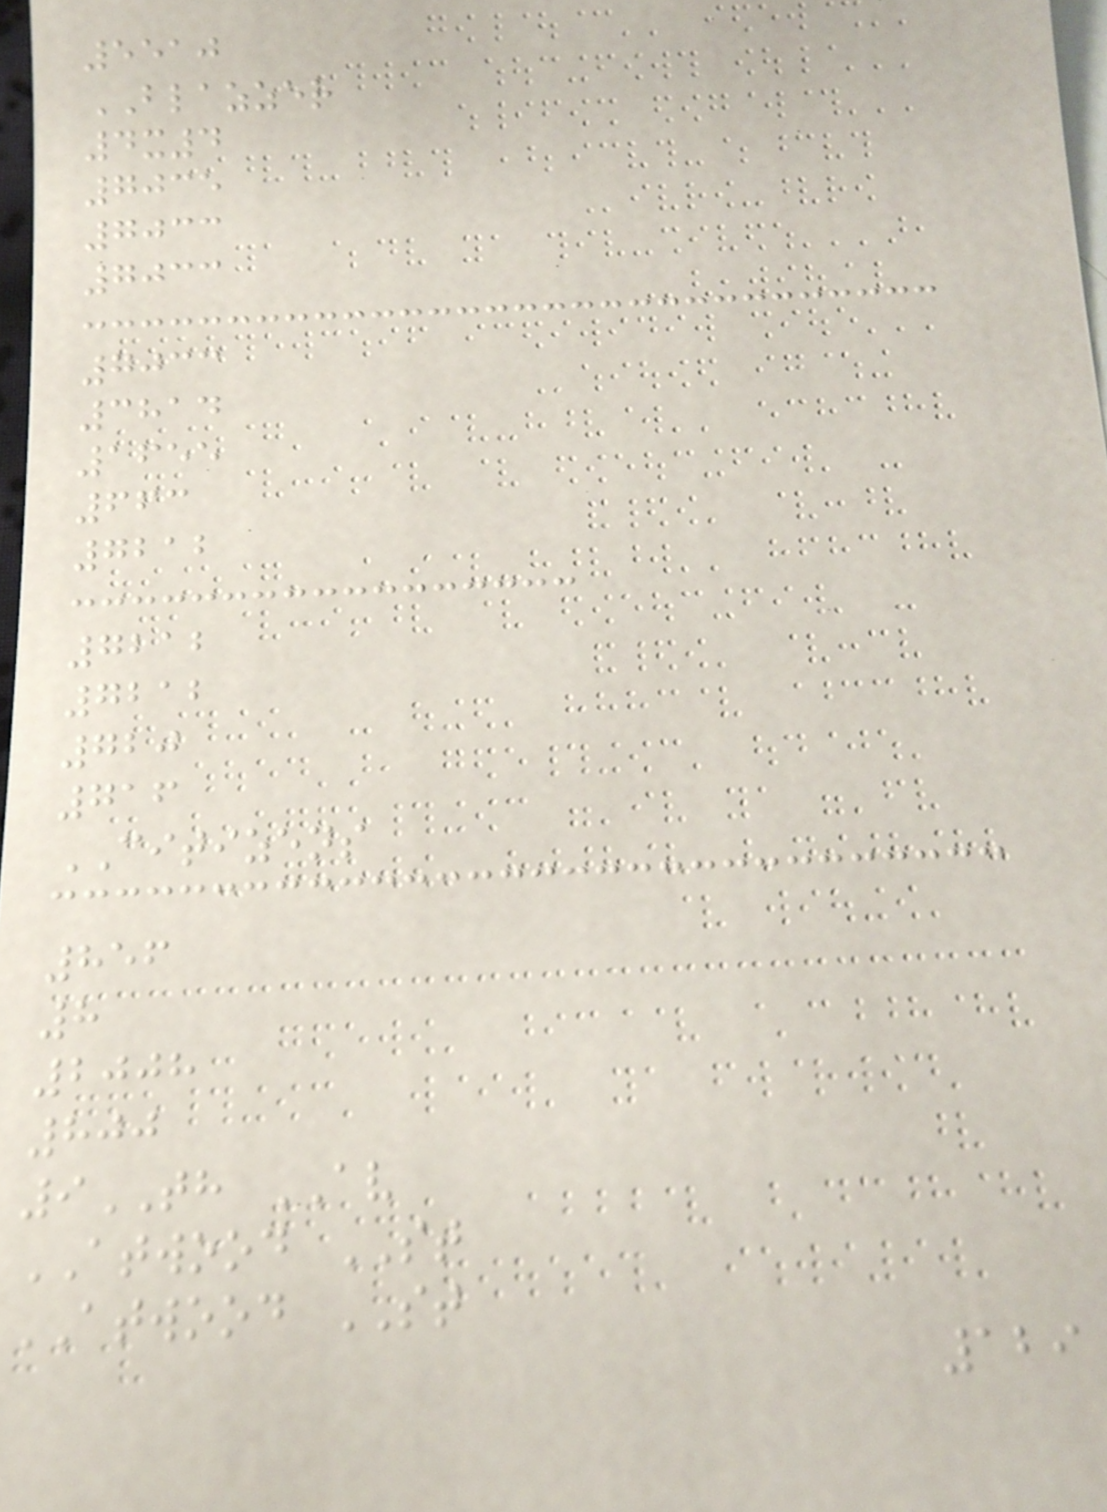5510
BLAZZER
4x4
7035
7033
7033
7033
3814
1655
663
7212
7212
7212
720
716
CITIZENS
856
8
2008
800
9TH AV
ATWOOD ST
ATWOOD ST
129
